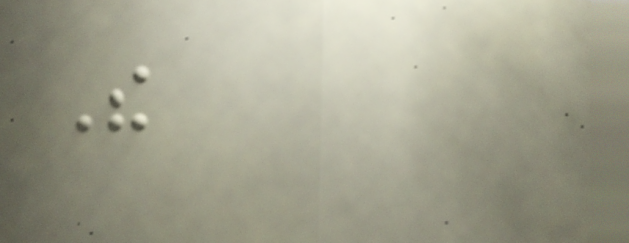The
